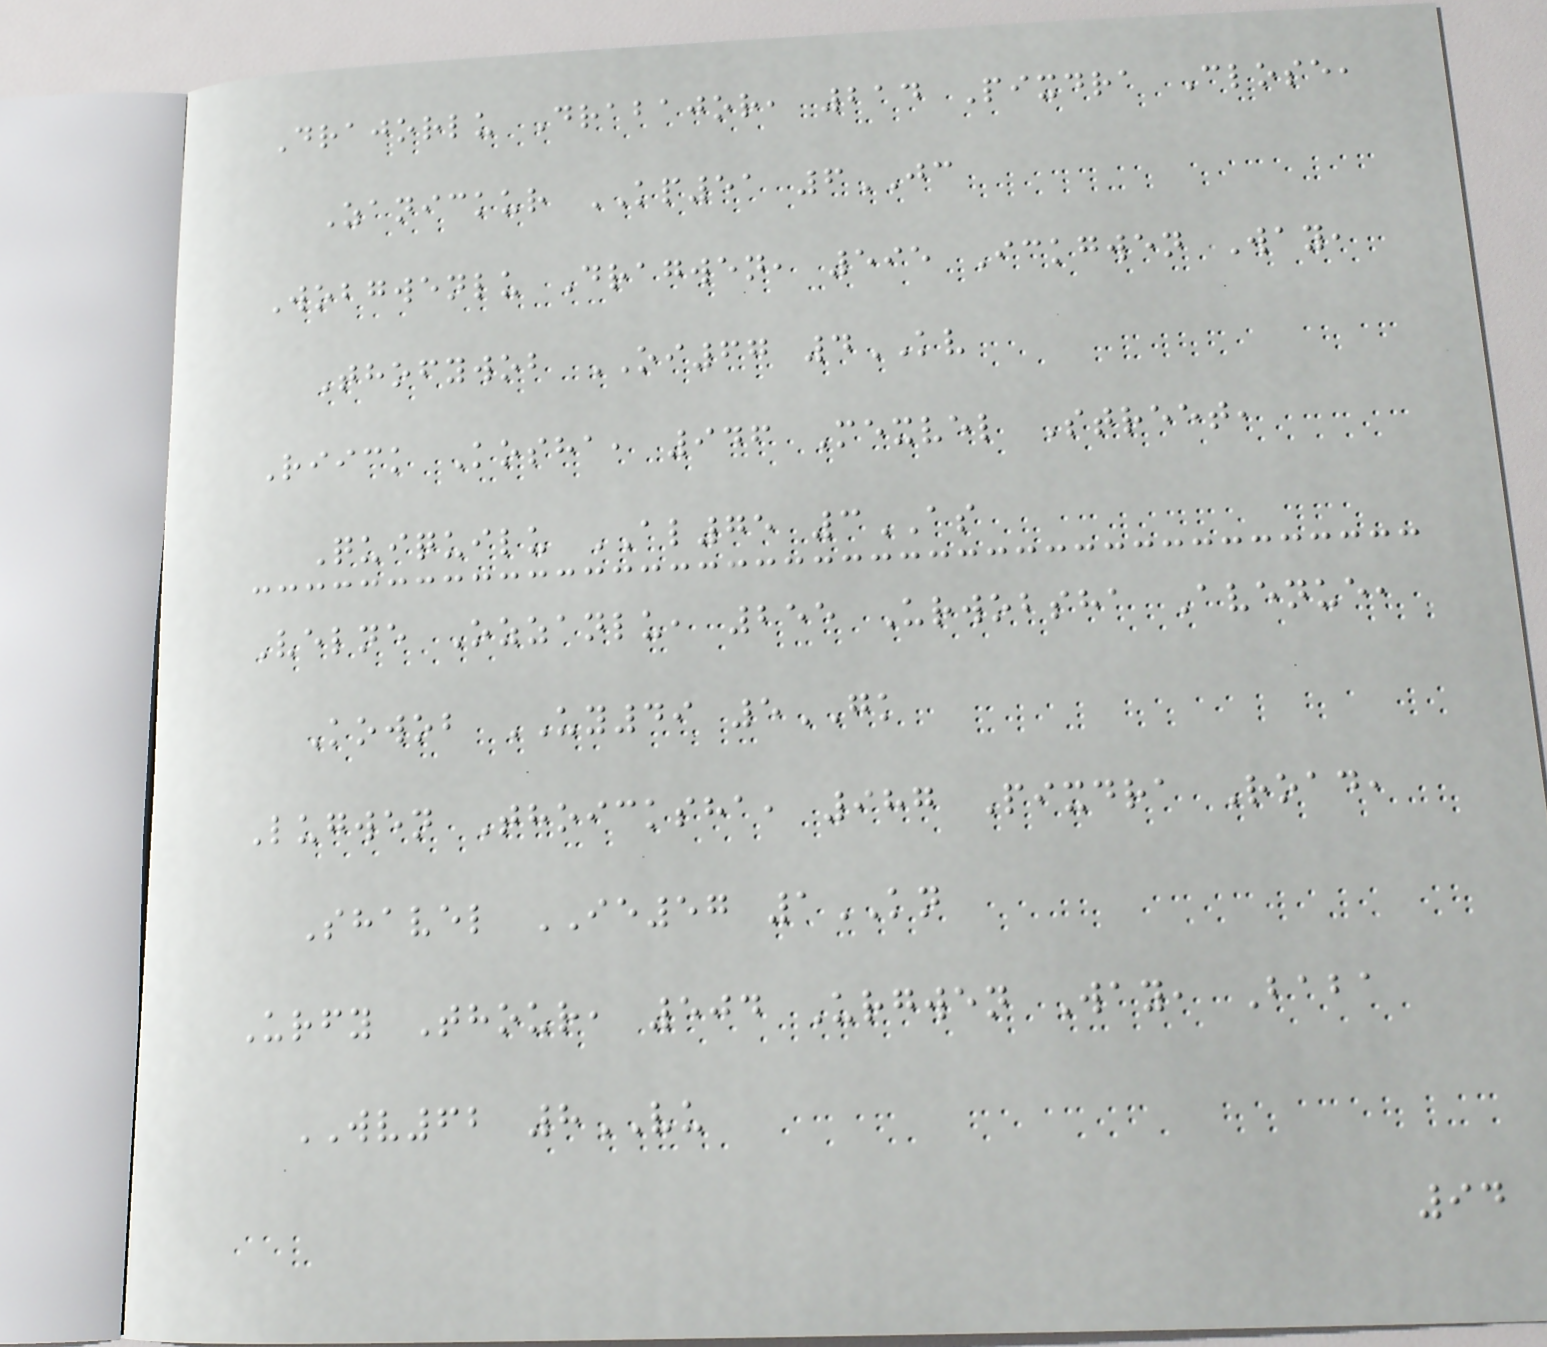Drajorlu Drabajor, 214 Pixdra Close,
Zanickur KP51 6JC
Wobgwenlu Dragwen, 595 Ickgwen Way,
Thofywob OI67 4KV
Riick Kosha, 946 Mexvel Street,
Quiquilu AL75 3AS
Velne Ozzanlu, 255 Urwobsha Avenue,
Kowob UY49 5GK
Lugwen Thoicksha, 987 Pixdra Road,
Shavel IE57 1KN
Urfy Thour, 504 Urgwen Way, Baba
WV62 8VU
94
